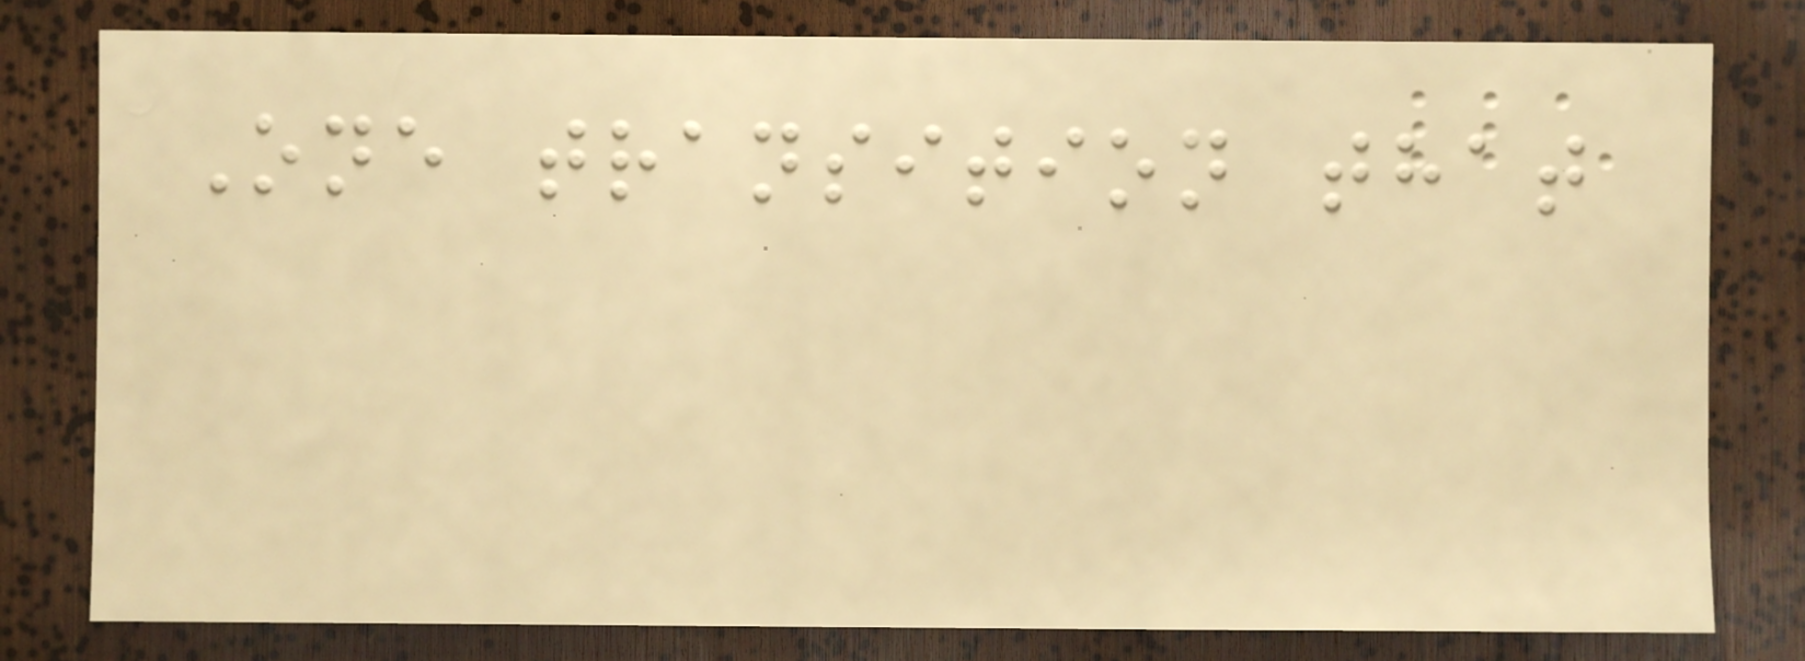One transition that
